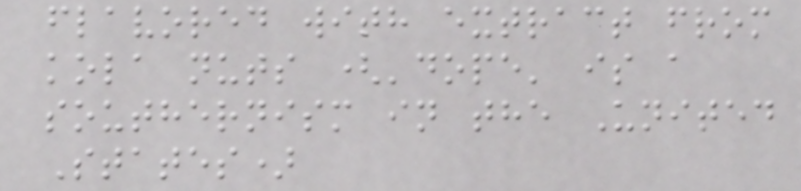flavored with extract from
kola nuts ('dope' is a
southernism in the United
States)
